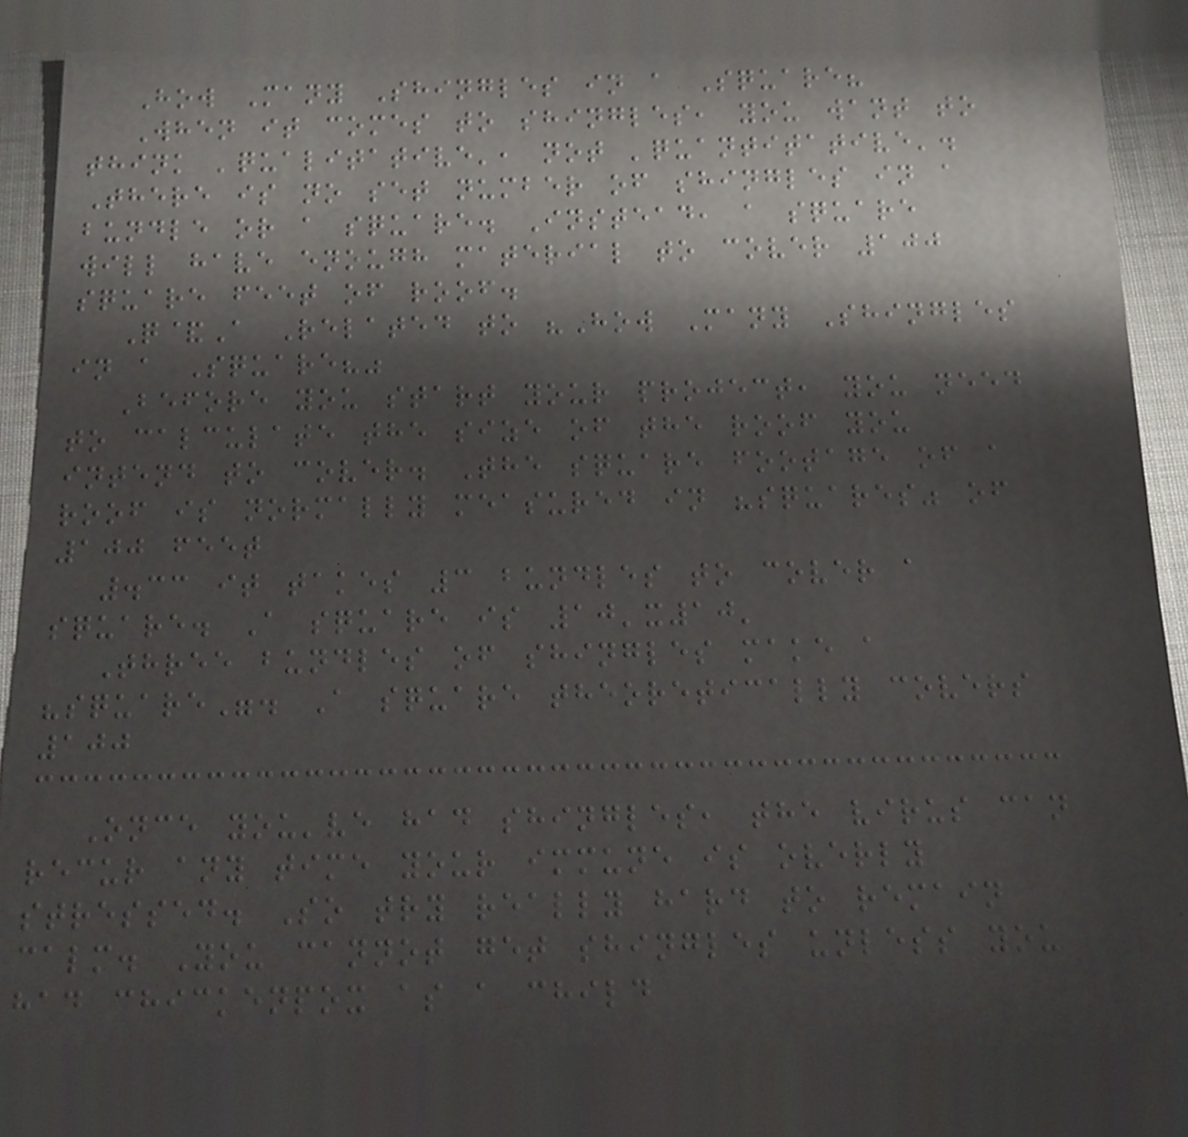How Many Shingles in a Square?
When it comes to shingles, you want to
think 'qualitative', not 'quantitative'.
There is no set number of shingles in a
bundle or a square. Instead, a square
will have enough material to cover 100
square feet of roof.
Q&A Related to "How Many Shingles
in a Square?"
Before you start your project, you need
to calculate the size of the roof you
intend to cover. The square footage of a
roof is normally measured in "squares" of
100 feet
.33 it takes 3 bundles to cover a
square. A square is 10'x10'
Three bundles of shingles make a
"square". A square theoretically covers
100
Once you've had shingles, the virus can
recur any time your immune is overly
stressed. So try really hard to remain
calm. You cannot get shingles unless you
had chickenpox as a child
